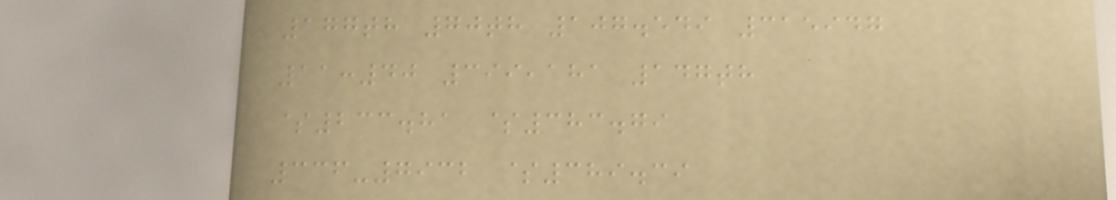177th 70th 107.549 315947
11:40 399,181 147th
$233.81 $383.79
336-7932 $389.39
